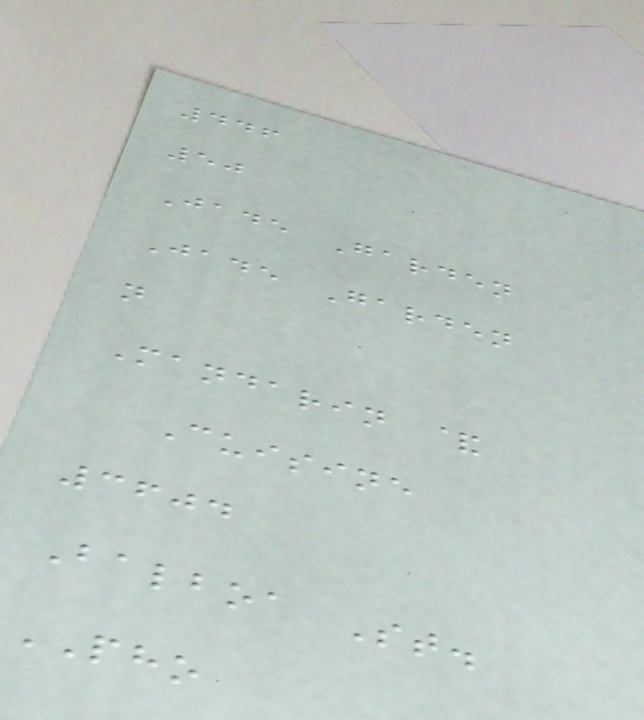446
50
Jade Garden
Jade Garden
n
Mandarin &
Cuisine
3604
Balboa St.
PHO
